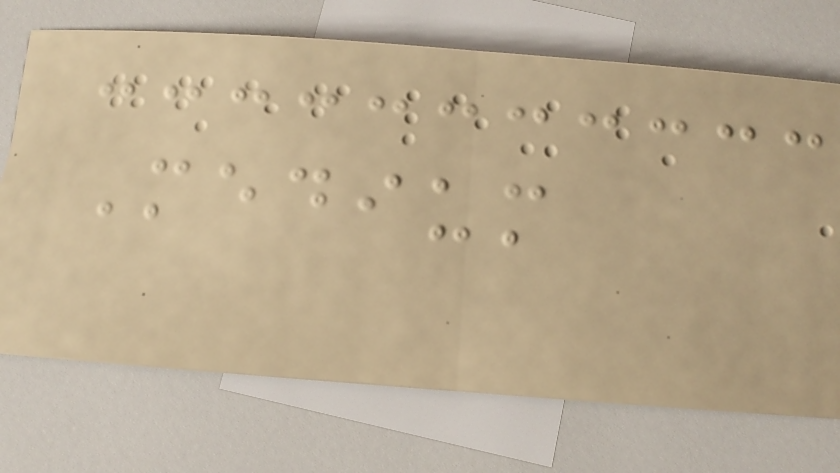Medium
